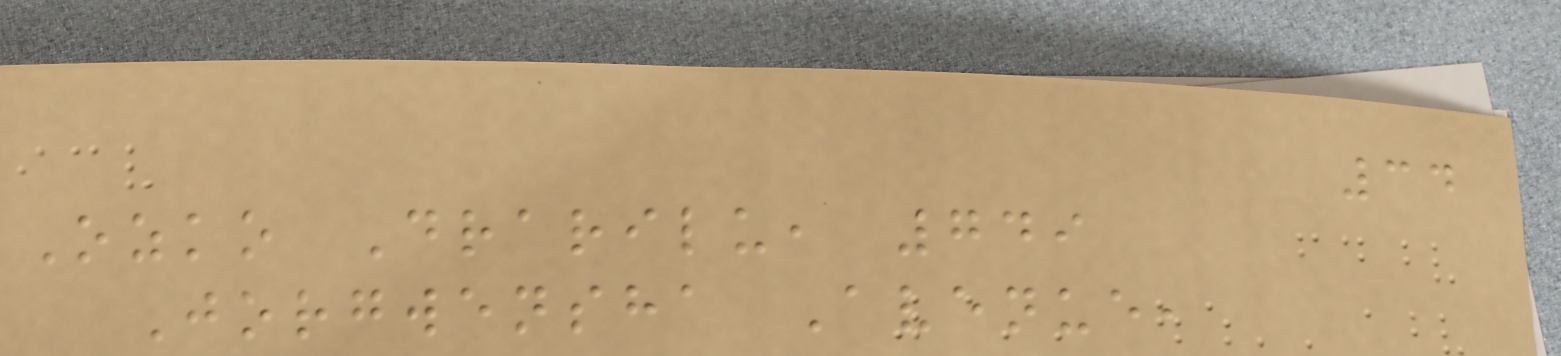34
Ozko Drarilu, 749
Jorgwensha Avenue,
